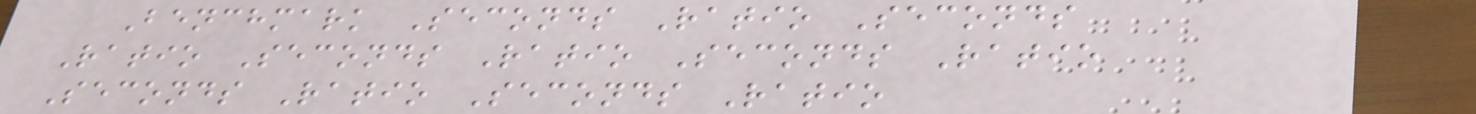Benchmark Seconds Ratio Seconds
Ratio Seconds Ratio Seconds Ratio
Seconds Ratio Seconds Ratio
